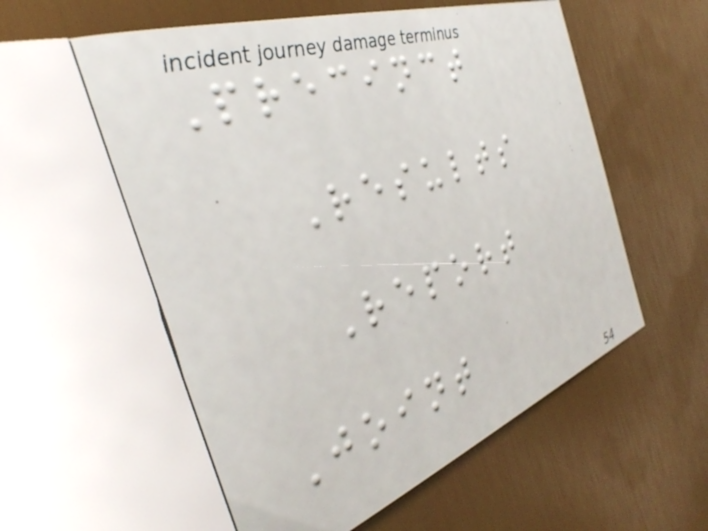Precinct
Results
Report
Joint
